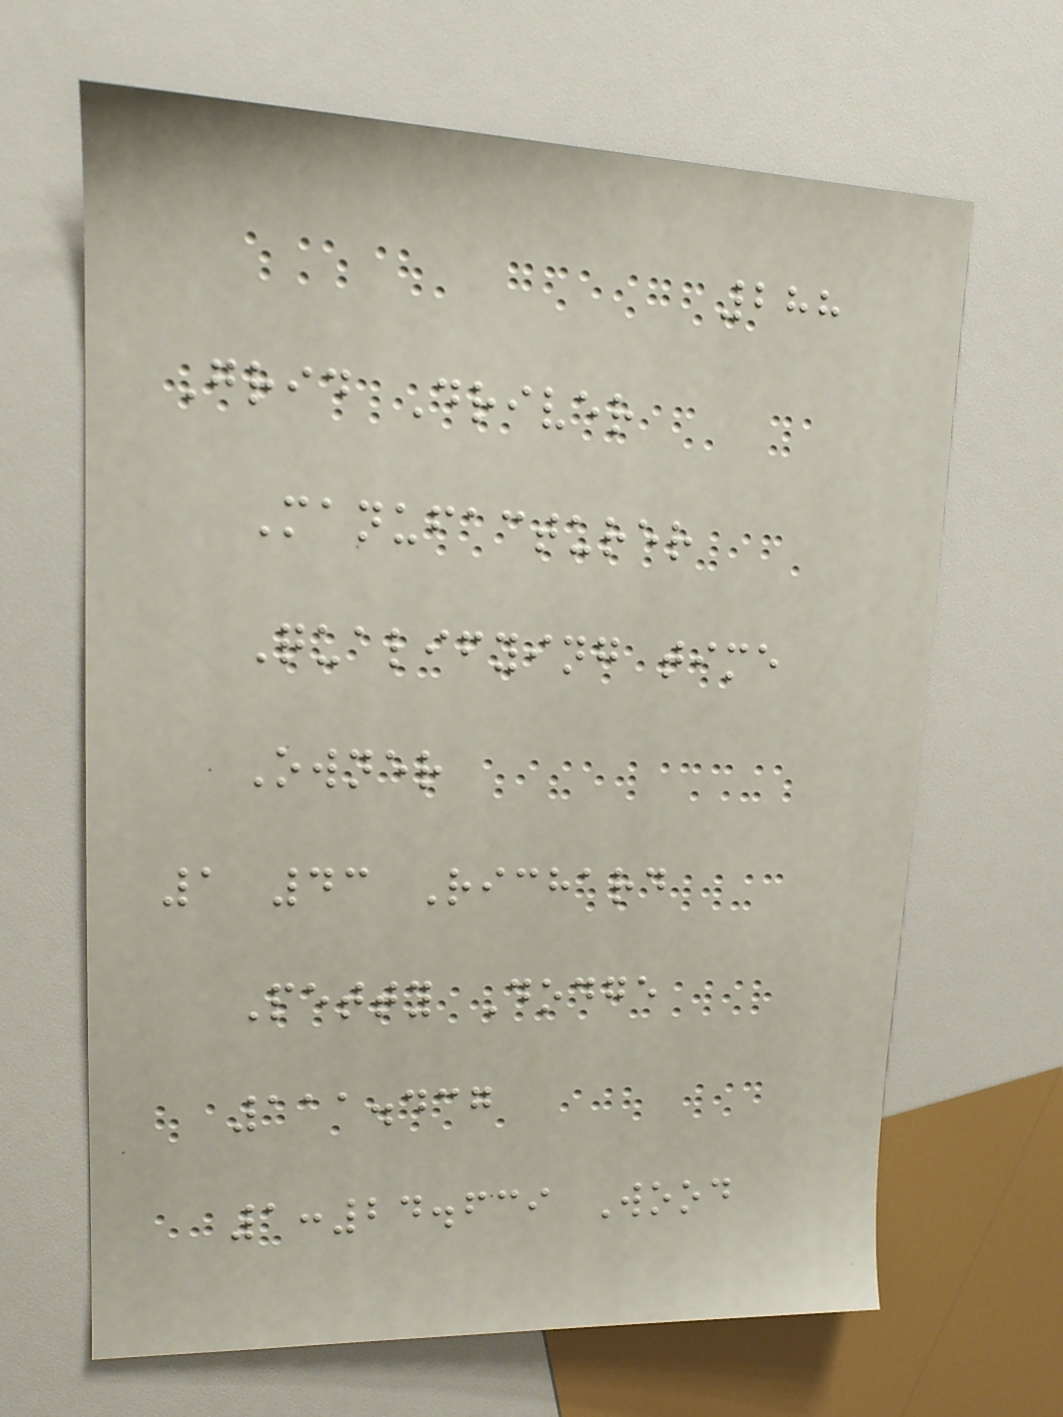288
Grid Driver
Manufacturer
Qualifying time
Owner
1 43 Richard
Petty Dodge
111.437
1:24.639 Wood
